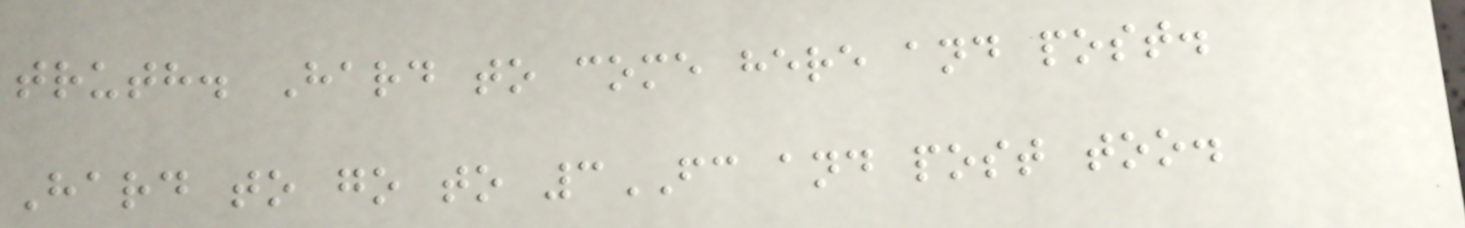truth. Hard to come here and post.
Hard to go to 3FC and post too.
